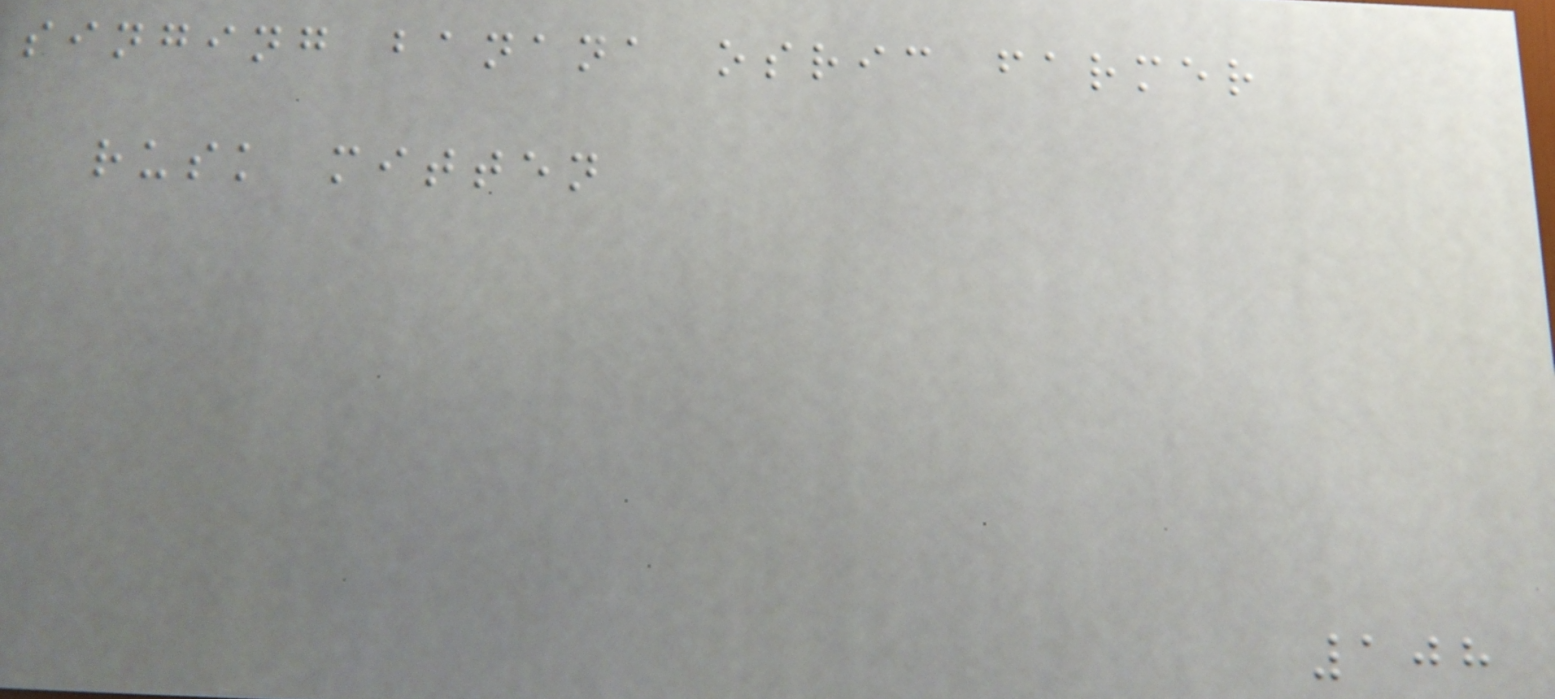singing banana osric farmer
rusk mitten
108
